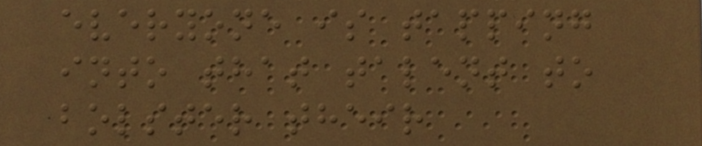everyone is tapping
into that talent to
bolster their
